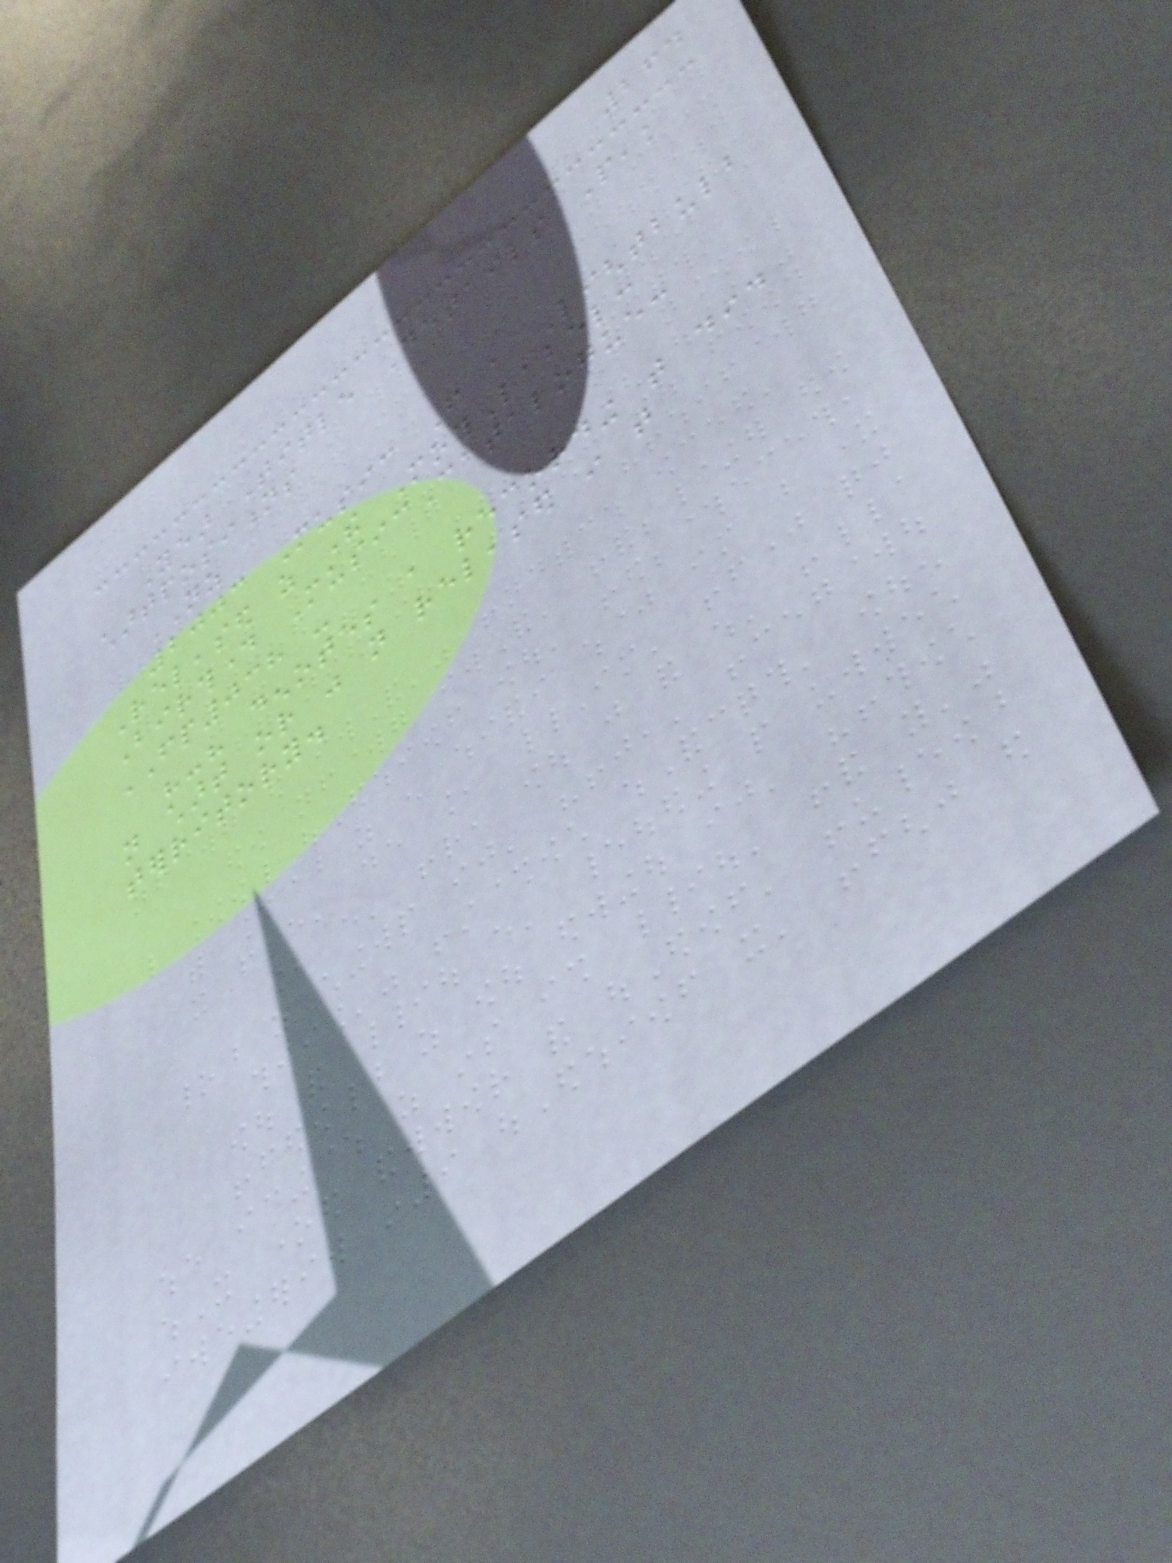264
Year Title Details Peak
chartpositions
NZ
2003 Music From a Lightbulb
Released as The MothLabel:
Birthday MusicCatalogue:
FP038 -
"-" denotes a recording that did
not chart or was not released in that
territory.
